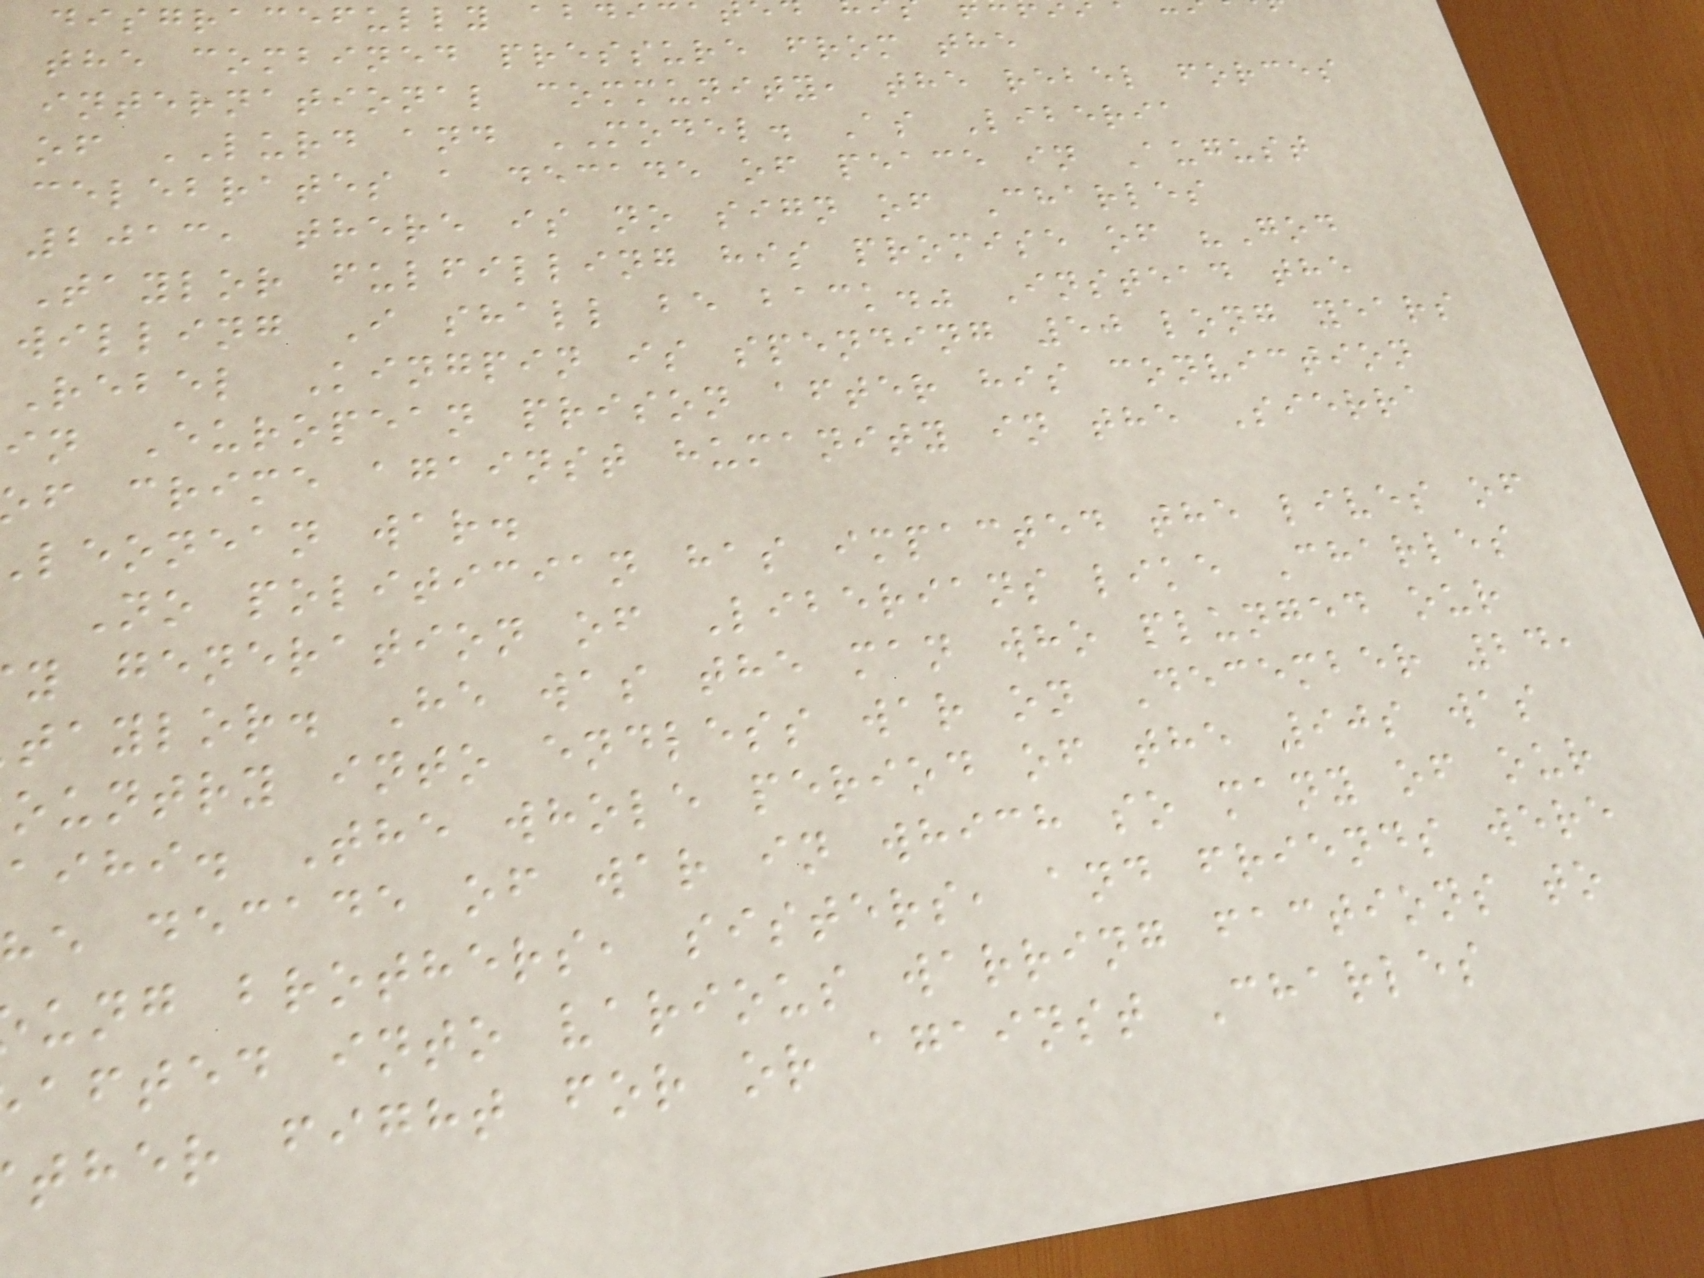disgracefully abdic
the combined pressure from the
international community, the rebel forces
of LURD and MODEL. As Liberia
celebrates a decade of peace in August
2013, there is no sign of Charles
Taylor fulfilling his promise of "God
willing I shall be back." Instead the
Rebel Kingpin is spending 50 long years
in European prison after his conviction
f crime against humanity in the Sierra
leonean war.
No politician has impacted the lives of
y generation of Liberians like Charles
taylor. He was the man who plunged our
ountry into endless war on December 24,
aihi. The whole period of the 90s was
e decade of war in which so many of our
ung brothers, sisters, and friends were
afted into various warring factions to
ther fight for or against Charles
